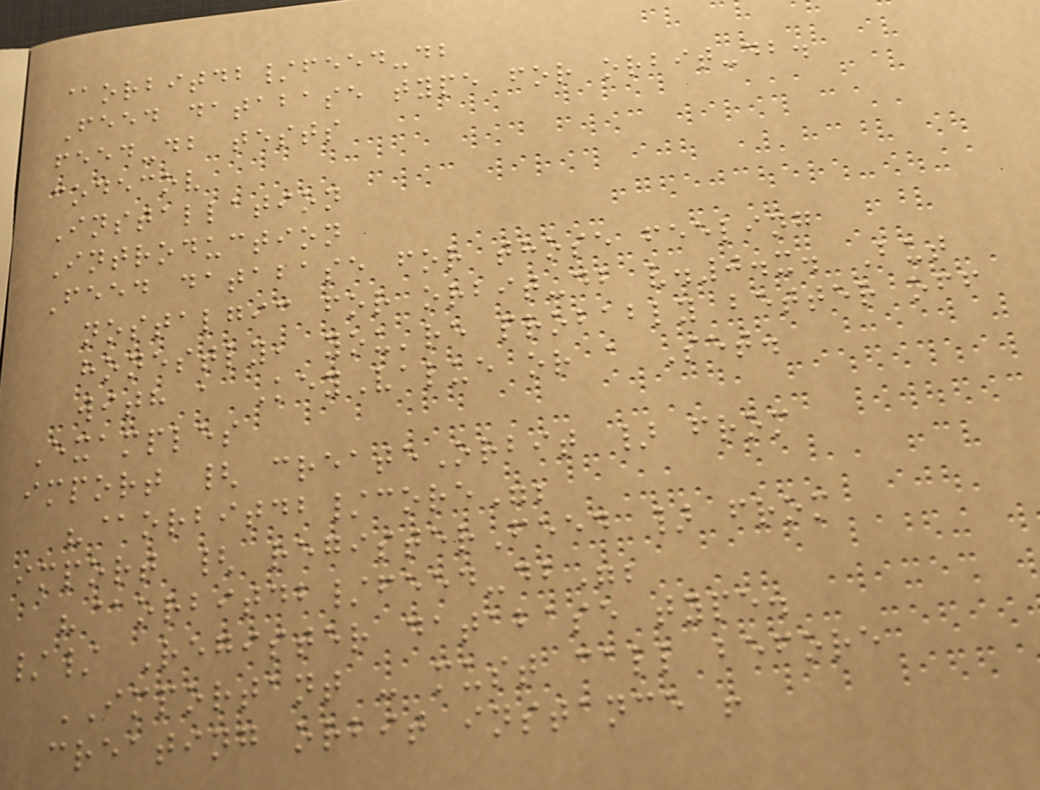@orbitdb/feed-db
Feed database type for orbit-db.
feed-db tests
codecov
Installation
Introduction
Feed database for those feeling
nostalgic for orbit-db v.0.x. But
honestly, you're probably better off
with a KeyValue or a Set.
Examples
import { createOrbit } from
"@orbitdb/core";
import { registerFeed } from
"@orbitdb/feed-db";
// Register database type.
IMPORTANT - must call before
creating orbit instance !
